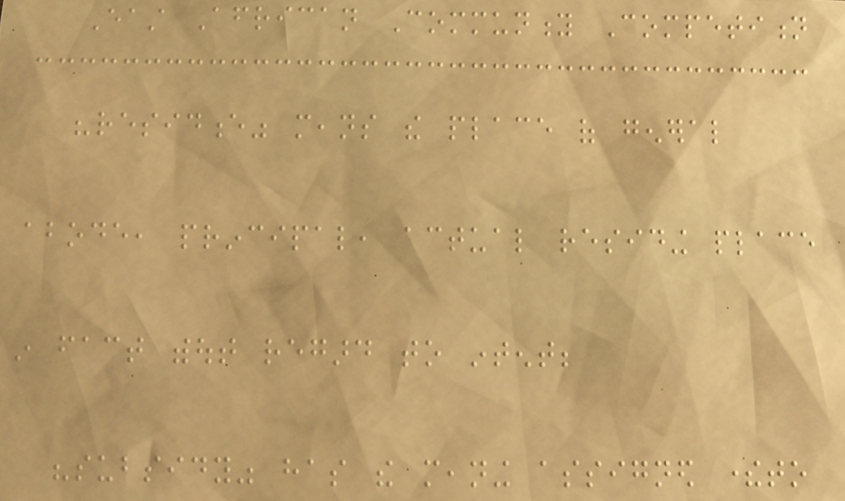East African Community Competition
"residence" means the place of general
abode, principal, actual residing place
in fact without regard to intent;
"subsidy" has the meaning assigned thereto
